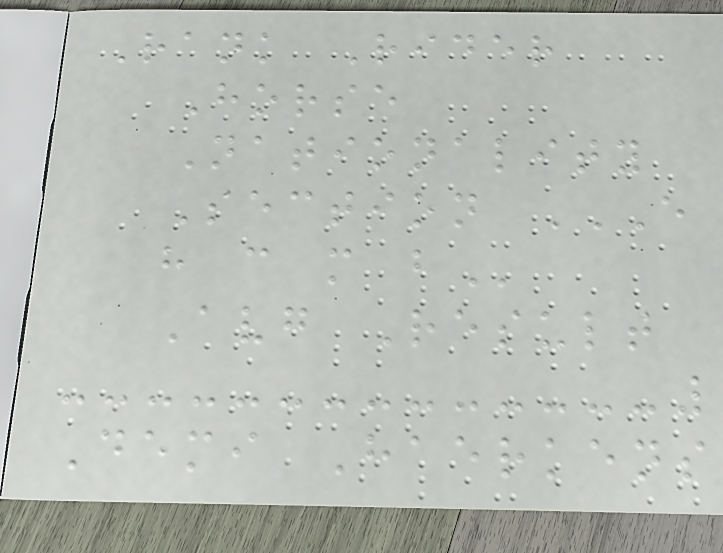Rank Rider
Horse
Nationality
Section E
H C M B
Avg Result
Demi Haerkens
